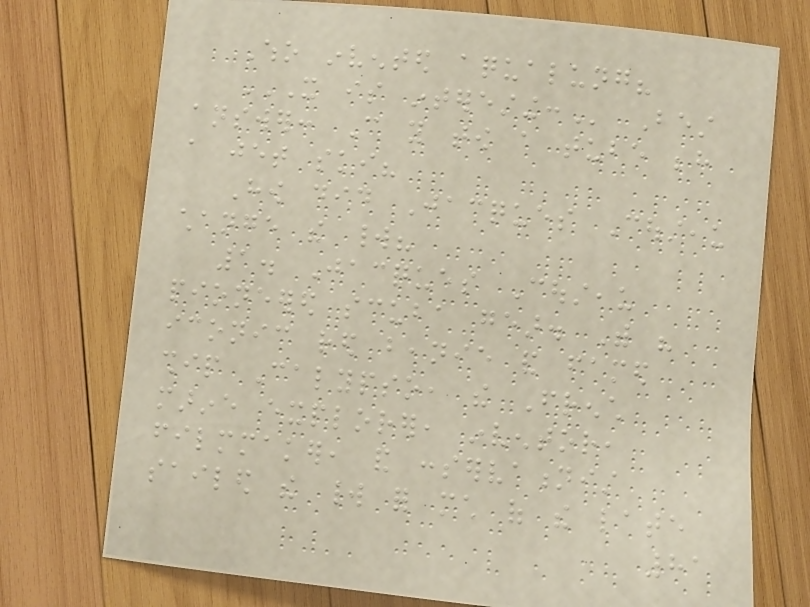Who invented aqualung?
IT IS INTERESTING: Best
answer: Can you tow a tube behind
a jet ski?
How did Jacques Cousteau
change the world?
1. Jacques Cousteau
pioneered scuba gear. With his
iconic red beanie and famed
ship Calypso, the French
marine explorer, inventor,
filmmaker, and conservationist
sailed the world for much of the late
81
